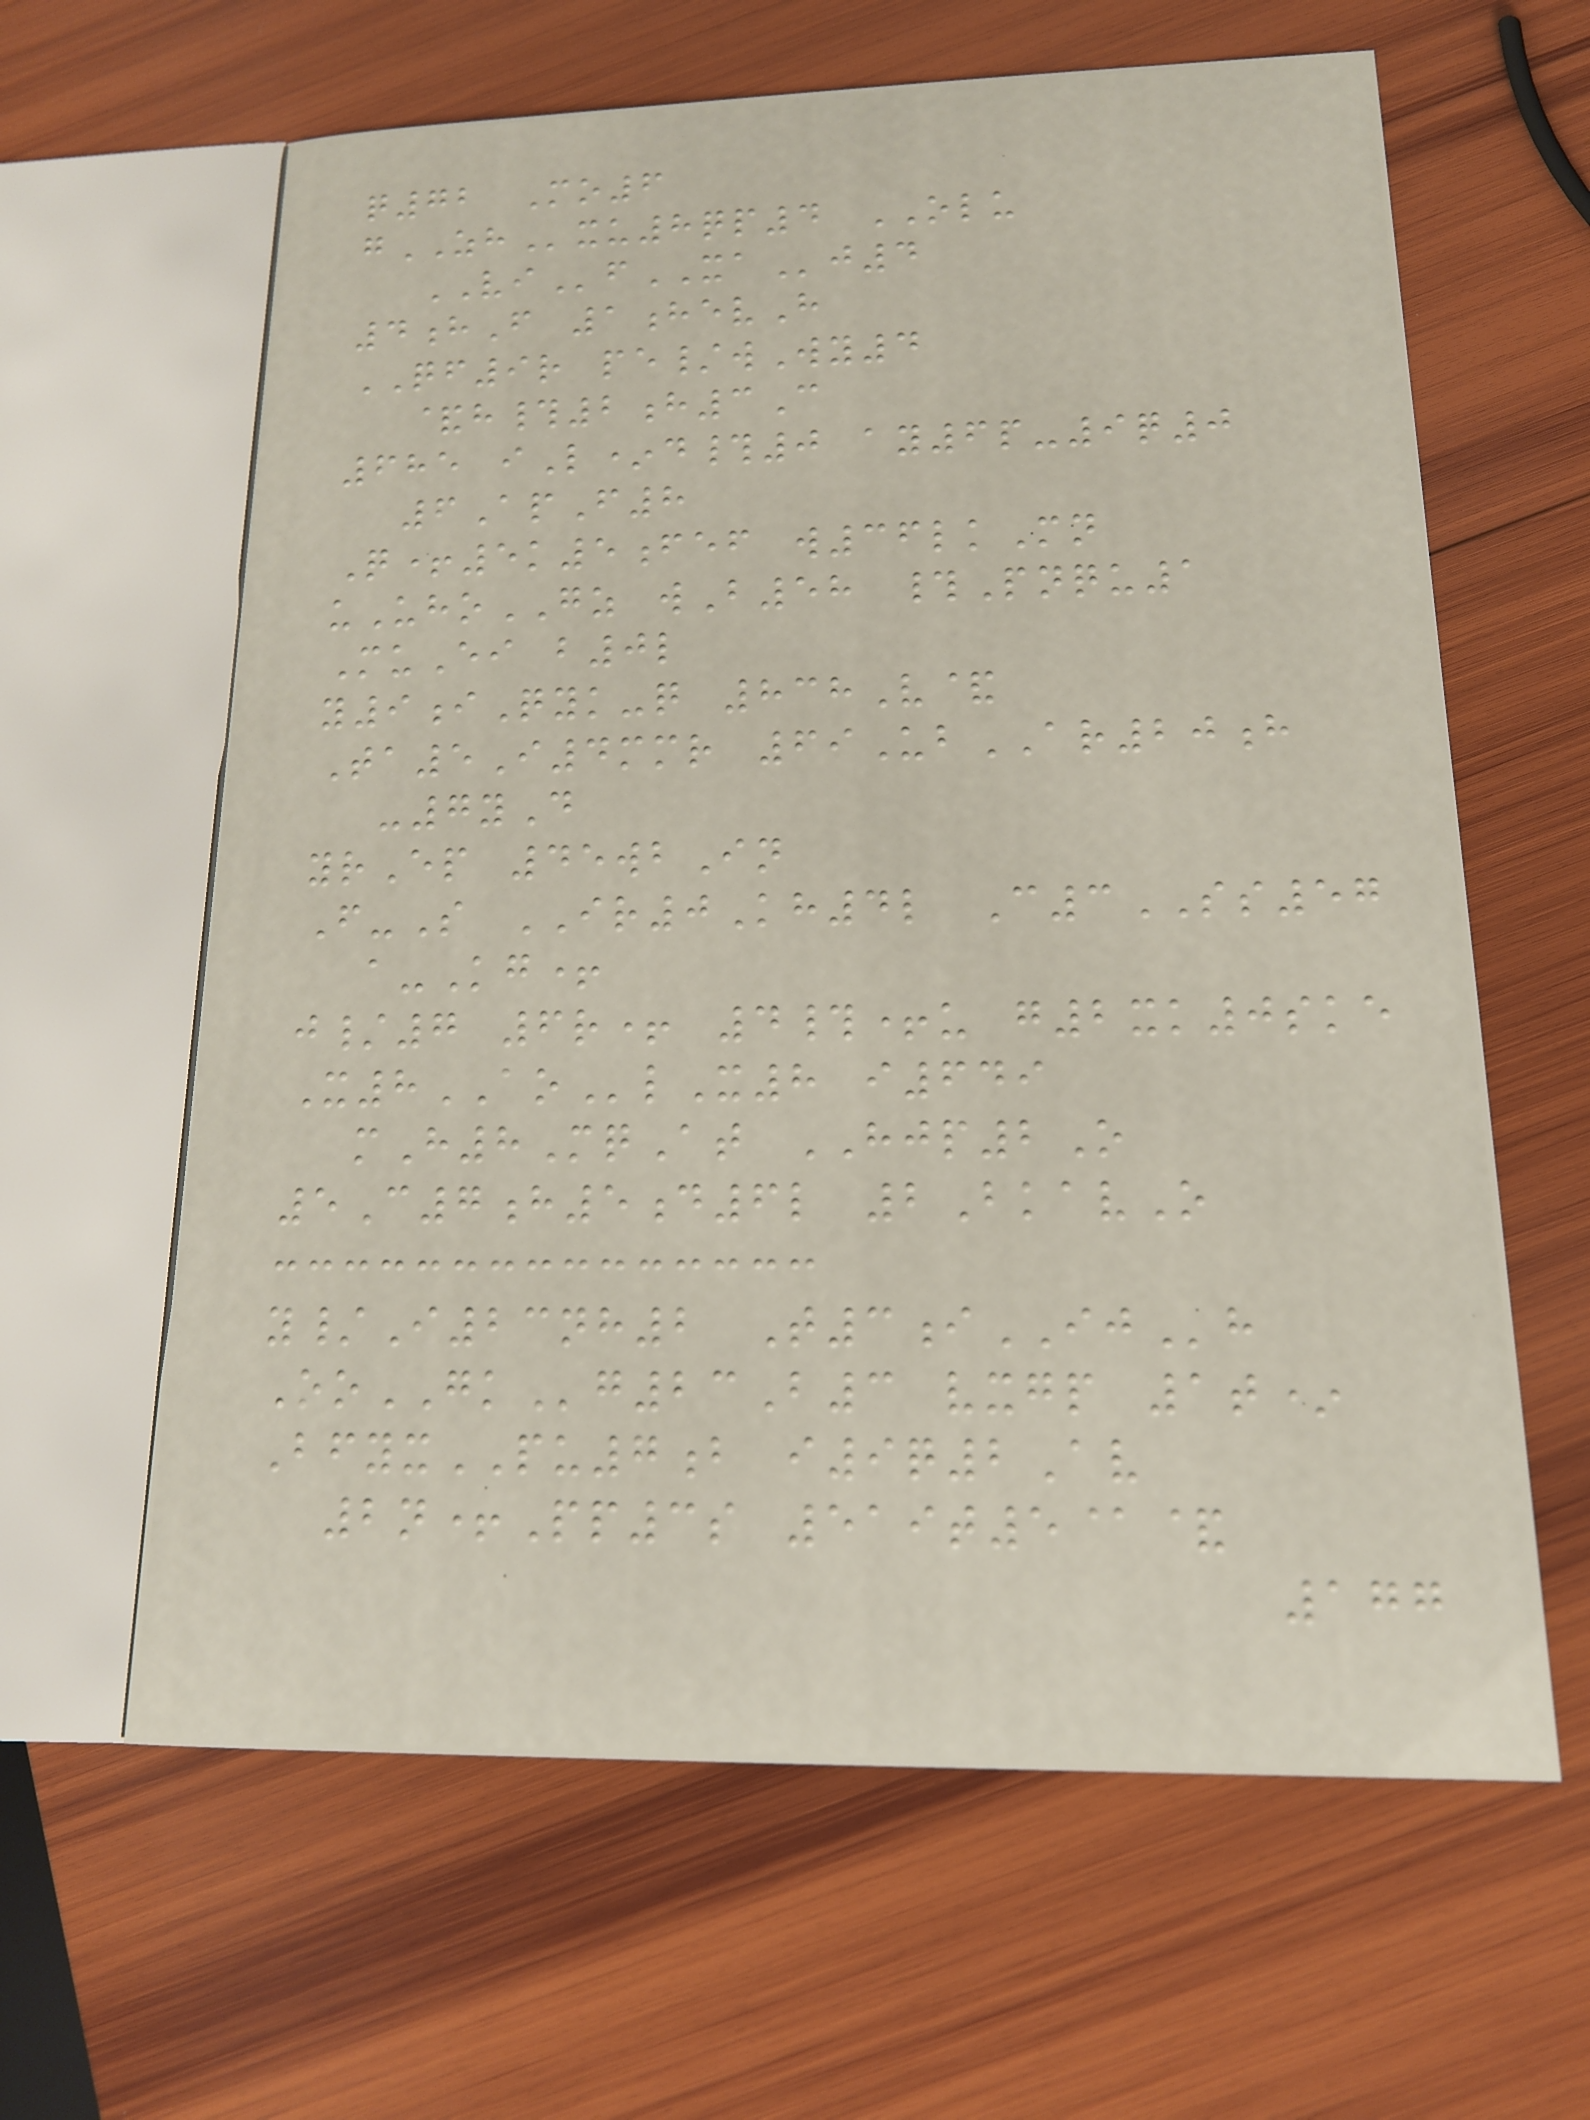q72 Mo6
gZHxu8qp4 OLU
VIfXAj4
4hF 1hevH
QF9r pe/wWy4
&h#2h3C
685 iL*d#0 ay6p-9q0
6ApF8
Q+5k5fef w36lkMn
uUhoGZ wB58 #Pnqu1
MuEi b0l
y9iQyk-q 838V&
Ta5I4mmr 69UbAR20h
-7yD
yrEp 45wbIn
F-S IR0Kh4l C3SS57
a-Kg+
j/7 6r+ 4#+u g2xk0ske
X8AOlX8 i649
mH8MqAt HJP2O
5C7h5d6l 2BkavO
y/I23nh2 T3iIJh
OoGKg23B3 vxgp 1t*
BfyxPU7b i9q2Av
2n+Pp3s 519t5@&
177
